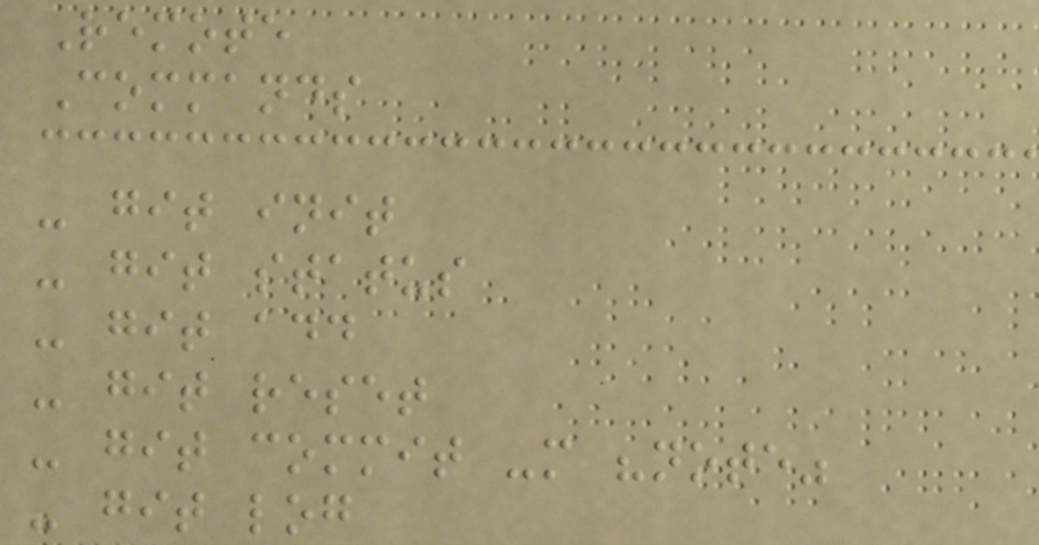Remote
Commands
- git init
- git status
- git add
- git reset
- git commit -m "note"
- git log
